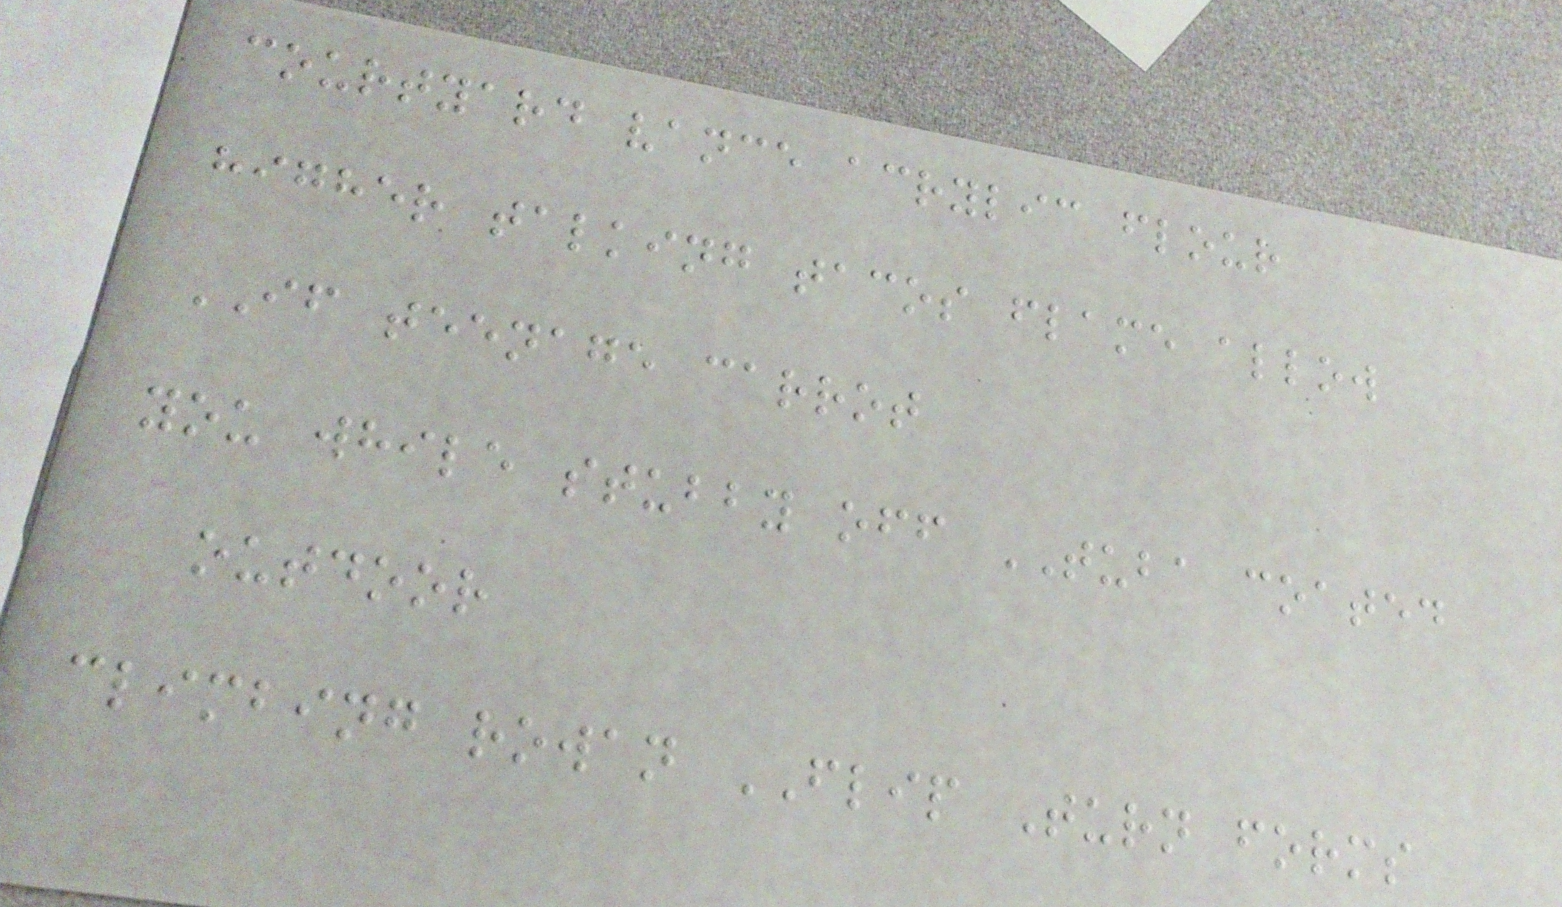courtyard vance acrylic flour
higher talking tacos flame allow
IF teenage carrot
you while stubby off TUBA coated
outdoor
climbing rowan FLIP Turn forms
